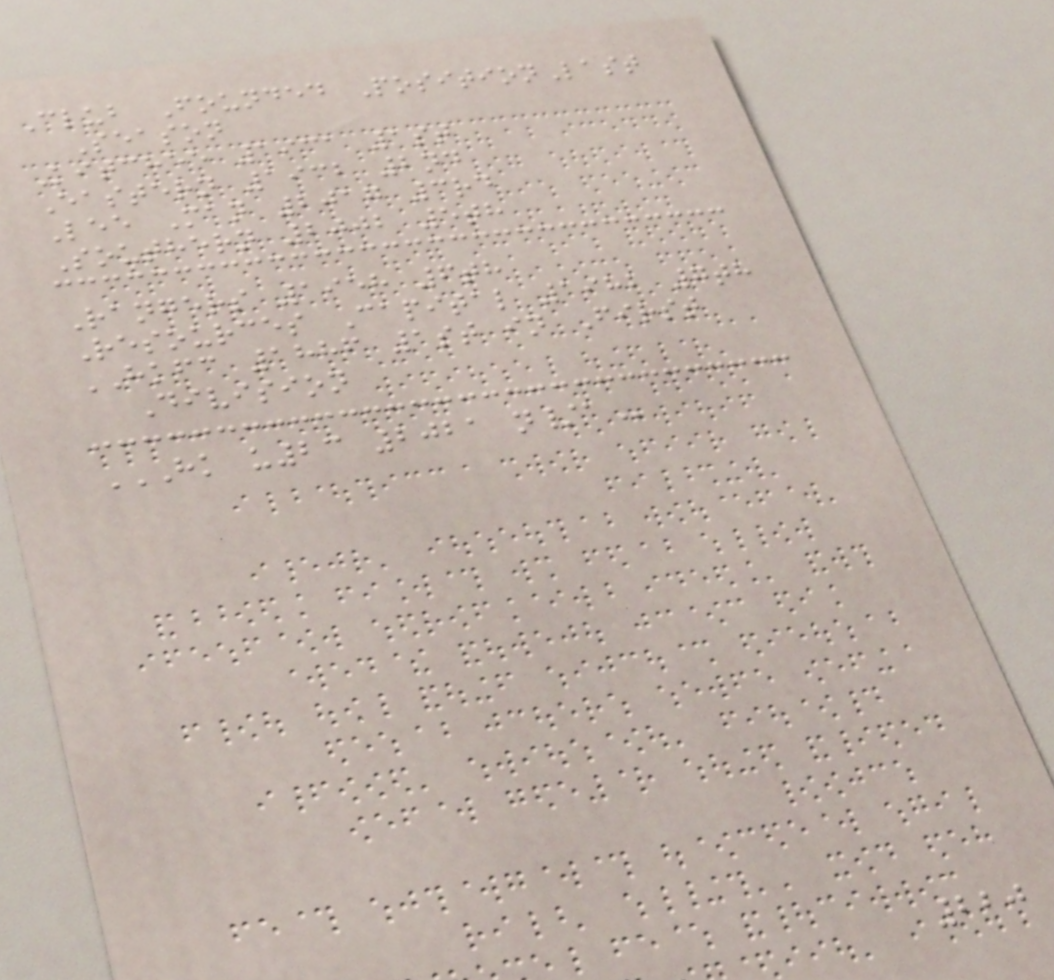Club Founded PositionLast
Season
Kitchee 1931 1st
Eastern 1932 2nd
Lee Man 2017 3rd
Southern 2002 5th
Rangers 1958 6th
Resources Capital 1982 7th
HKFC 1886 1st in First
Division
HK U23 2021 N/A
220
